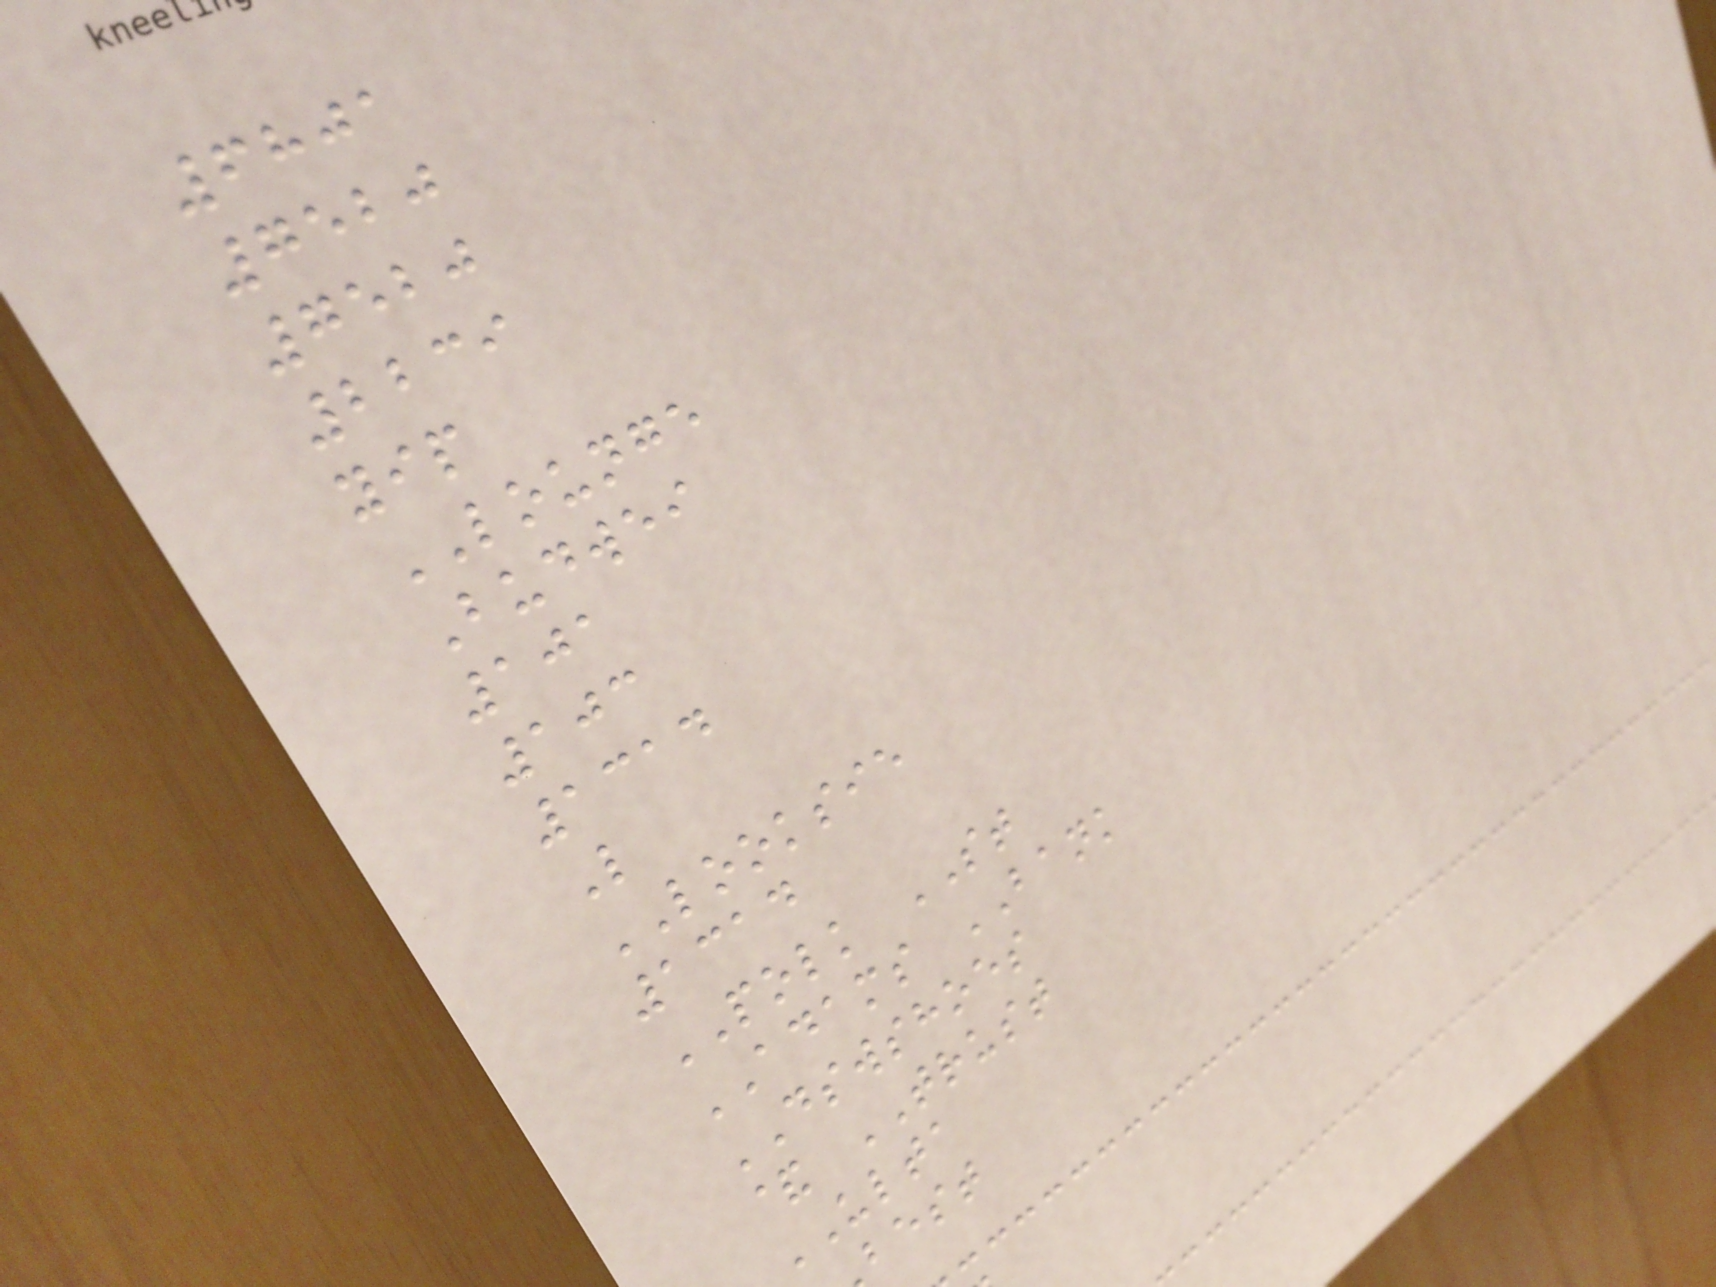6801
7520
7520
2239
yip
LOUNGE
Budwei
101
103
1314
L
LOOKSIE
1314
POLK ST
ADAMS BANK
DSWSHOES
& TRUST
ULTA
best
